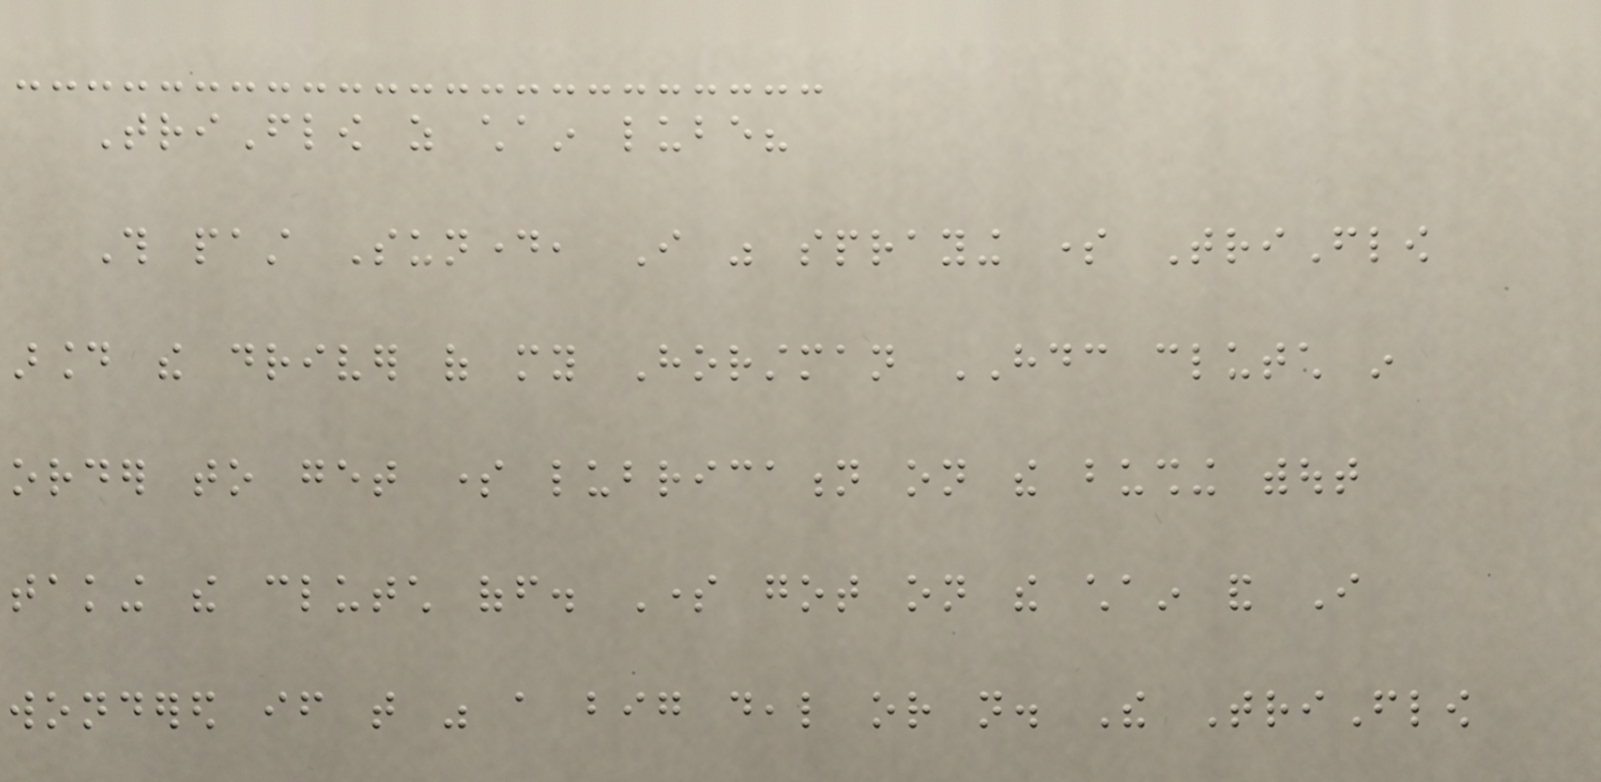TriFlow as chain lube?
This past Sunday, I was spraying some TriFlow
around the driver of my Horstman HDC clutch in
order to get some lubrication on the bushing without
taking the clutch off. Some got on the chain and I
wondered if that was a big deal or not. The TriFlow
